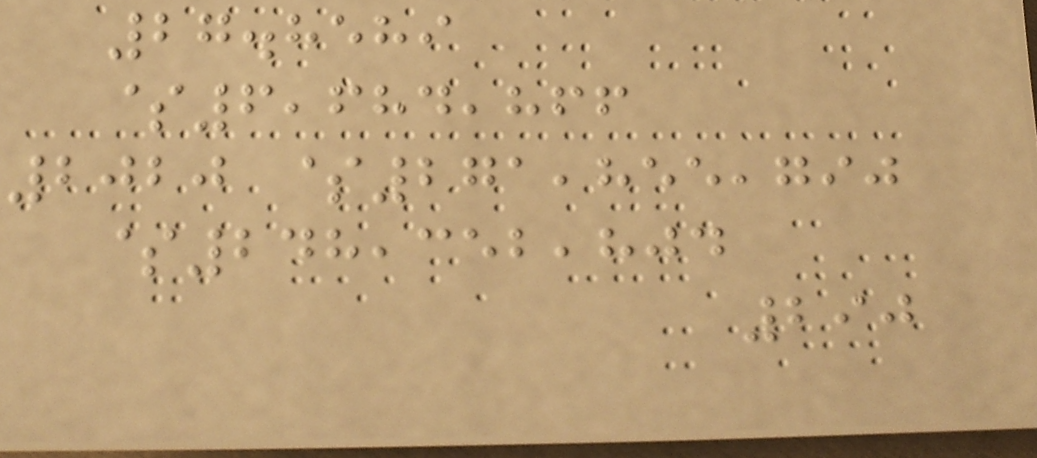27.8589
$6,684,866
2020 $271,855,790
$248,352,804
290
